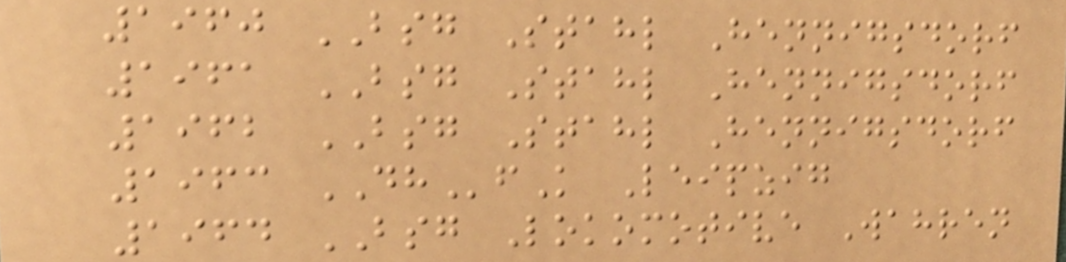1960 BSG Stahl Hennigsdorf
1961 BSG Stahl Hennigsdorf
1962 BSG Stahl Hennigsdorf
1963 DHfK Leipzig
1964 BSG Lokomotive Wahren
